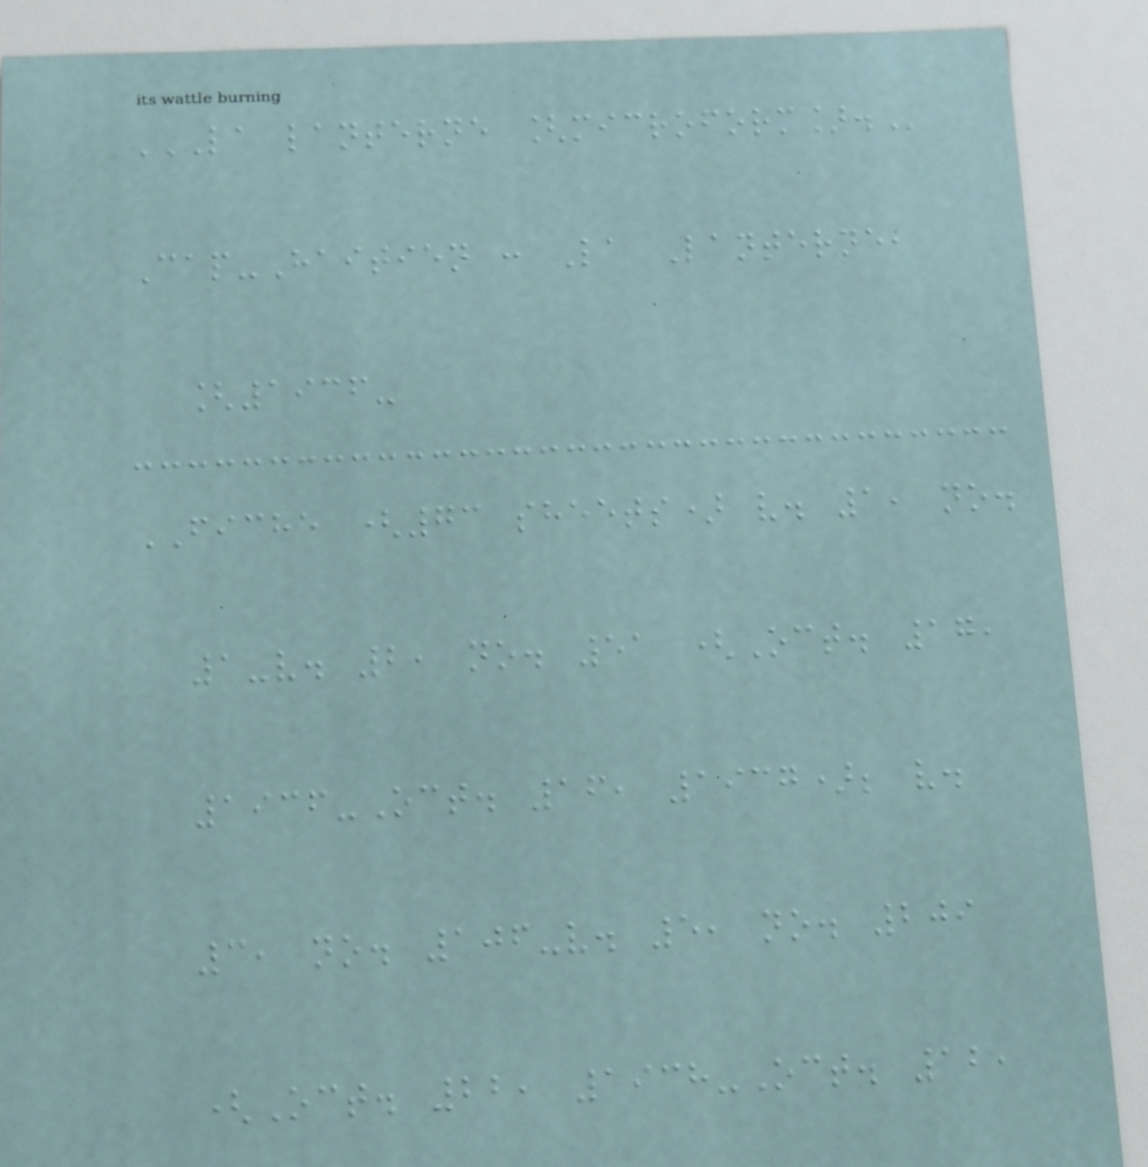LA LANTERNE [MICROFORM].
Cap-Haitien : La Lanterne,
[1936-
FICHE (73 sheets) v. 1, no.
1-v. 2, no. 51 (Oct. 17,
1936-Oct. 16, 1937); v.
3, no. 106-v. 5, no. 209
(Oct. 22, 1938-Oct. 12,
